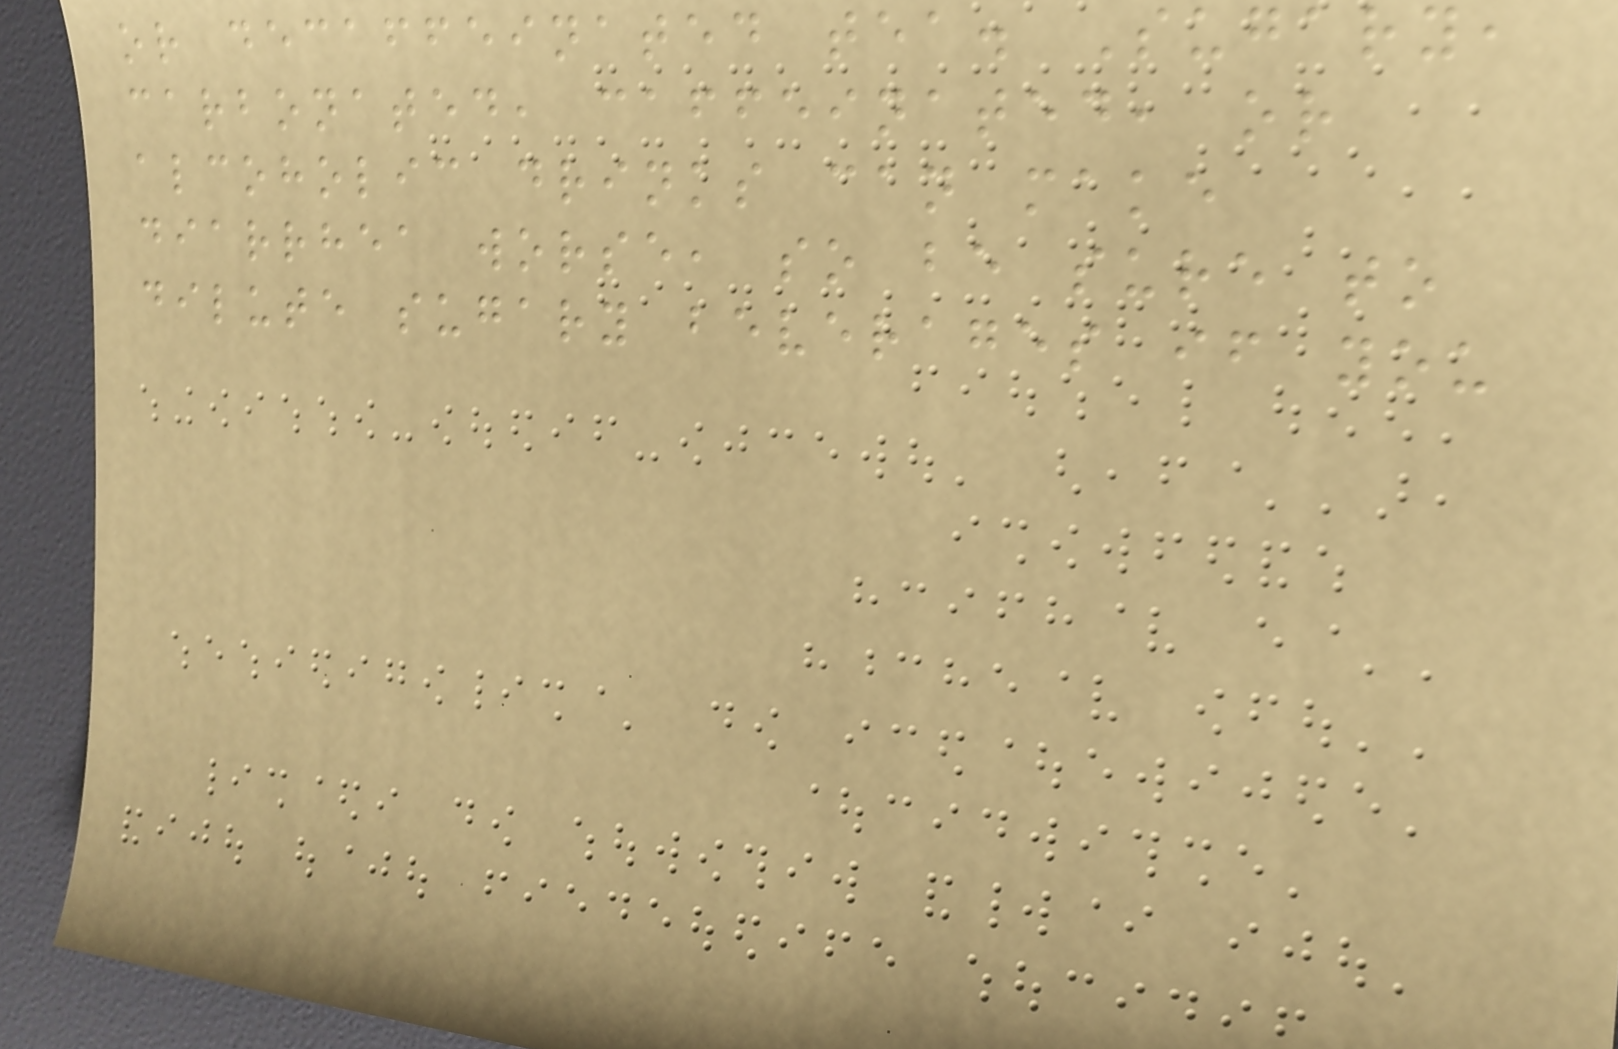or decaffeinated tea. Sugary,
carbonated, caffeinated, or
alcoholic drinks can make
diarrhea worse, so be sure to
dilute sugary beverages if you
